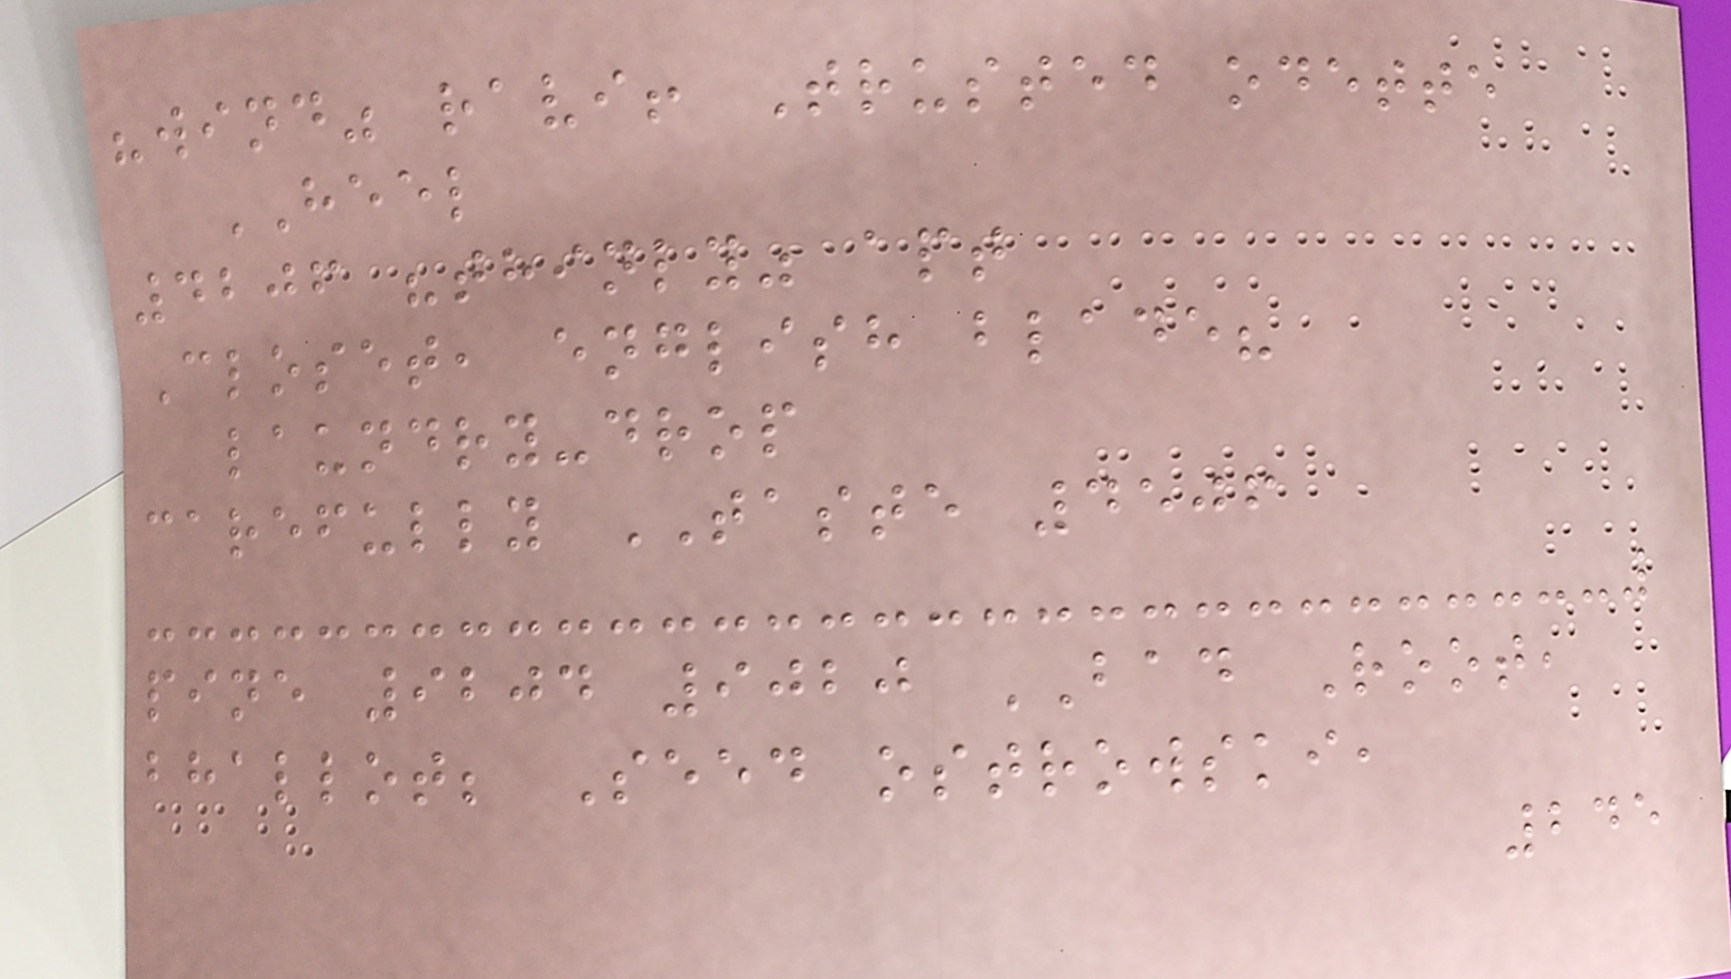"wind" ravi! Trusted odette
HEEL
4206 "thinly" apt
Closet, english blade?
laundry-drop
carefully TASTE 4506
pine 9204 9020 BAD Root,
bhallot; Seed ostrowski,
245
